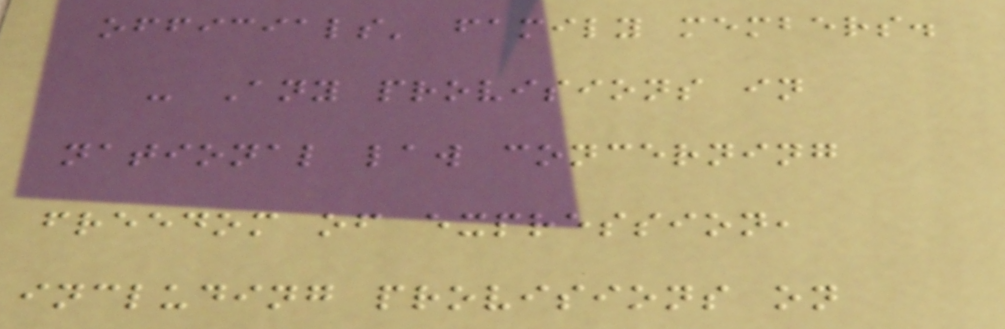officials' family members.
- Any provisions in
national law concerning
freedom of expression,
including provisions on
